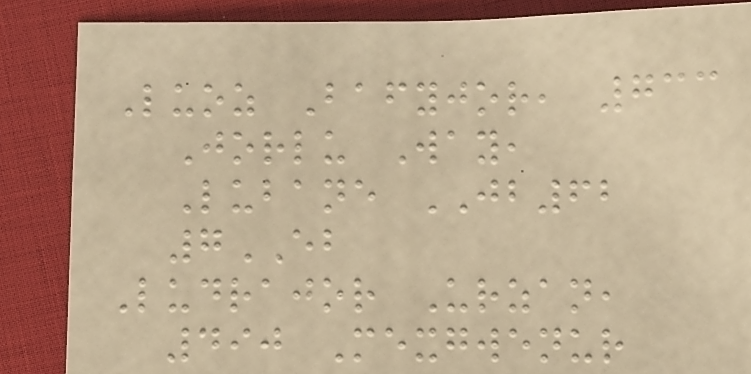Luoz Bafyjor, 733
Jorlu Way,
Lubane JB62
7EB
Ludrajor Urzan,
490 Mexgwenur
